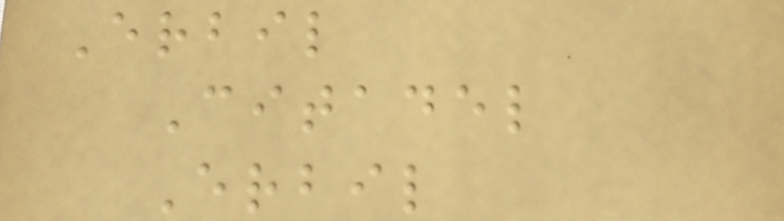Erbil
Citadel
Erbil
